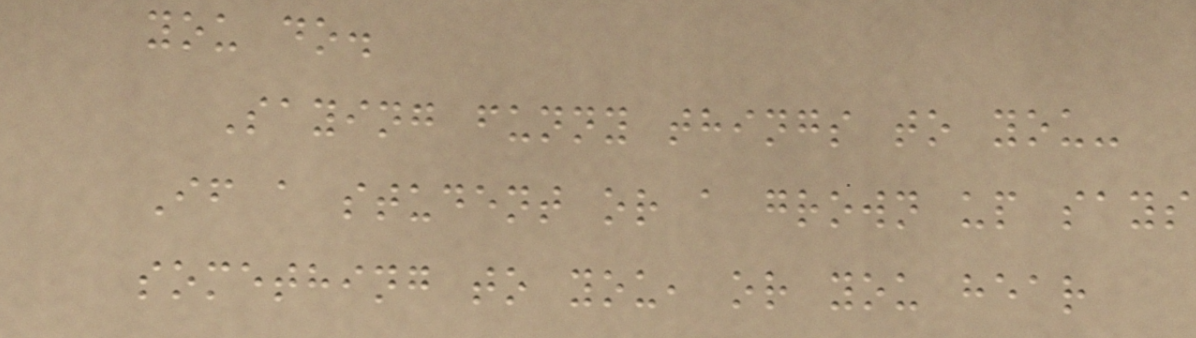you do.
Saying funny things to you-
If a student or a grown up says
something to you, or you hear
